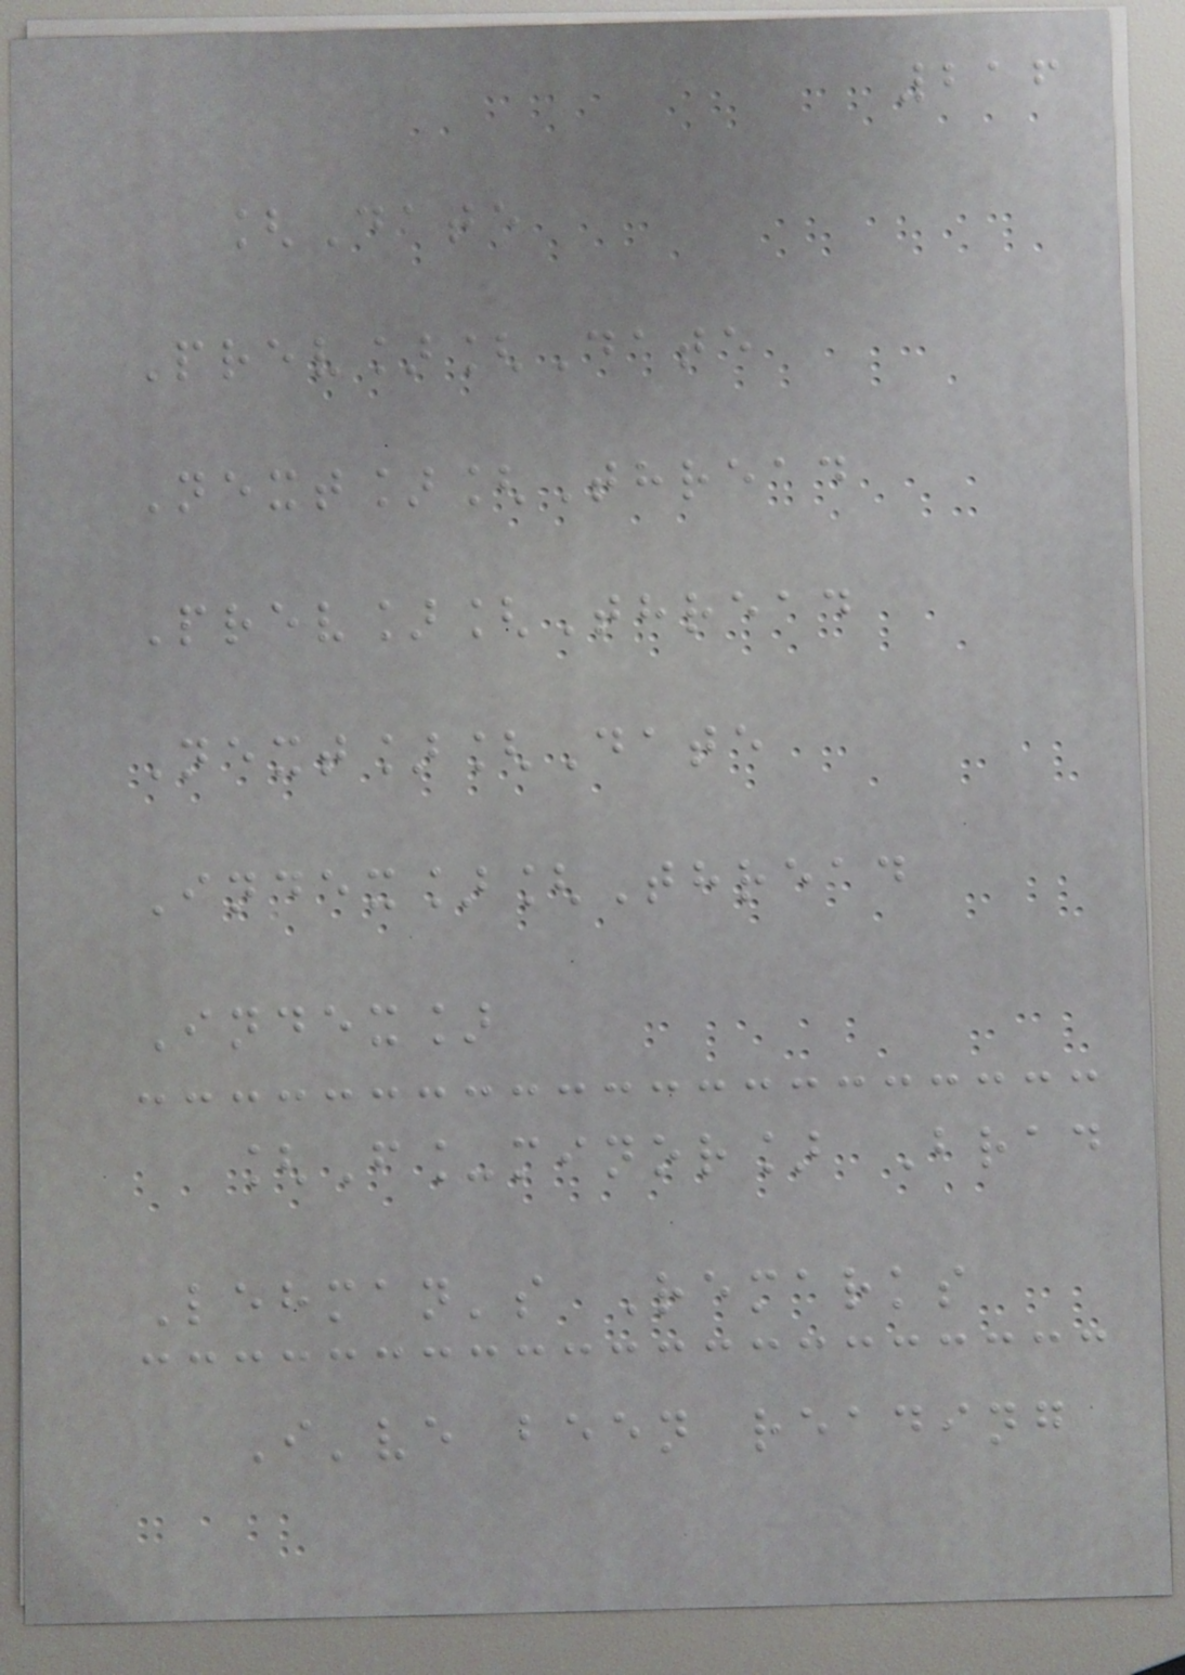216
[Date
Prev][Date
Next][Thread
Prev][Thread
Next][Date
Index][Thread
Index]
[F_minor] Brad
Lehman's Remarks
I've been reading
